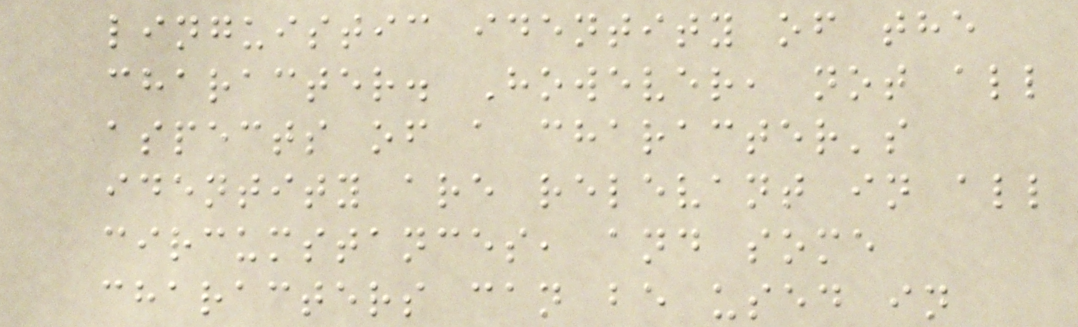linguistic identity of the
character. However, not all
aspects of a character's
identity are relevant in all
circumstances, and some
characters can be used in
